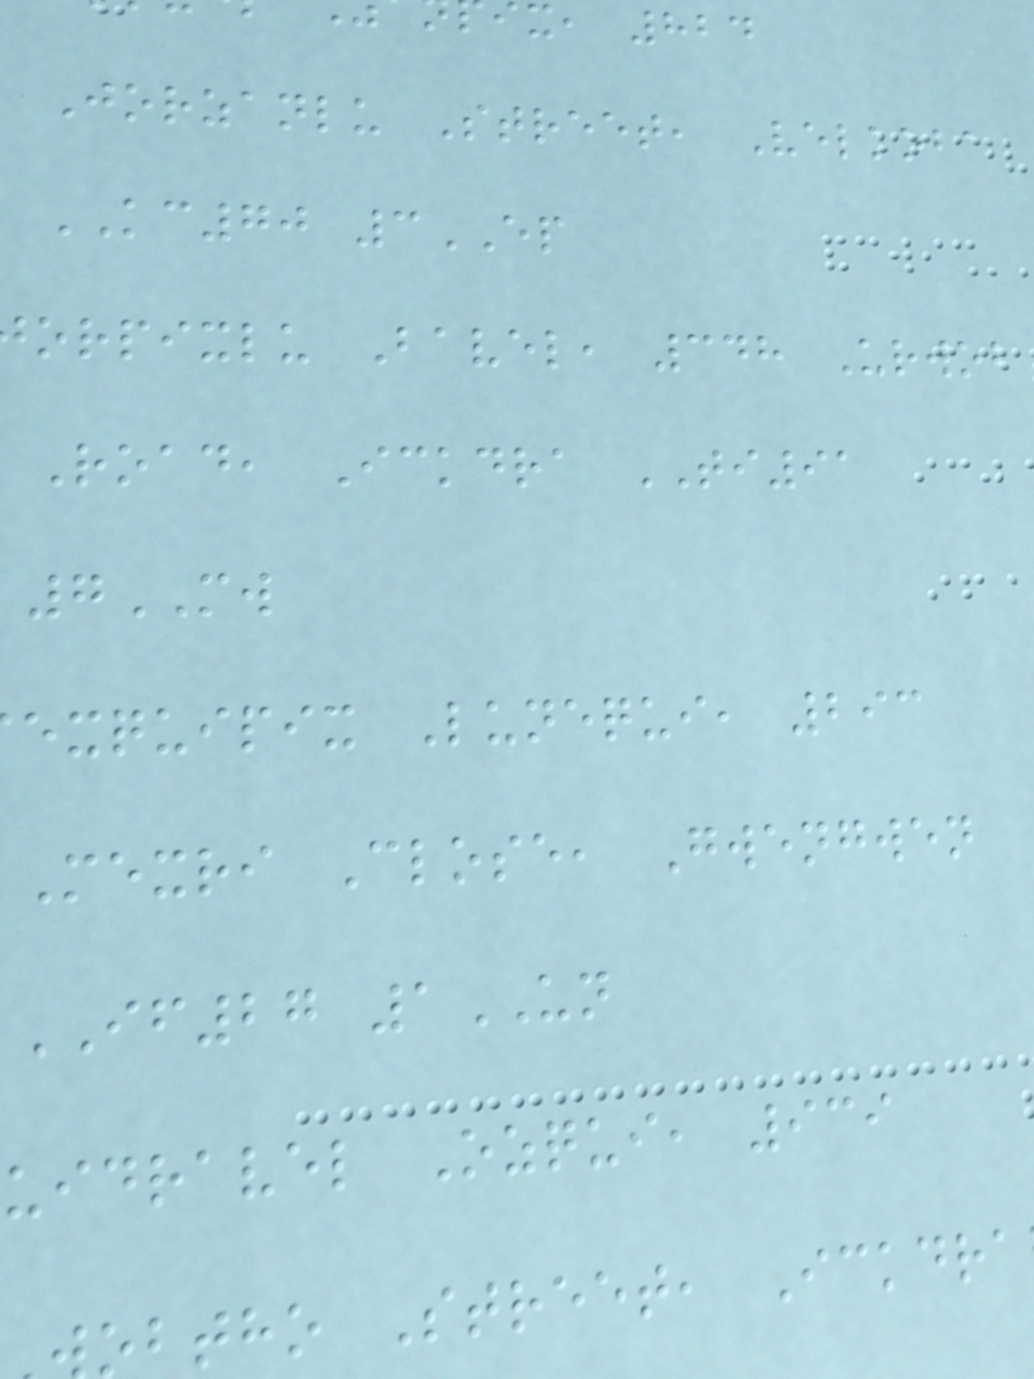x, 824
Jorzanlu Street, Velkoba
KC70 3EP
orpixlu Bavel, 348 Urwob
Road, Ickdra TI91
7MW
exquipix Lunequi, 293
Mexri Close, Gwengwen
IF27 1UN
uidravel Ozqui, 939
btho Street, Ickdra
